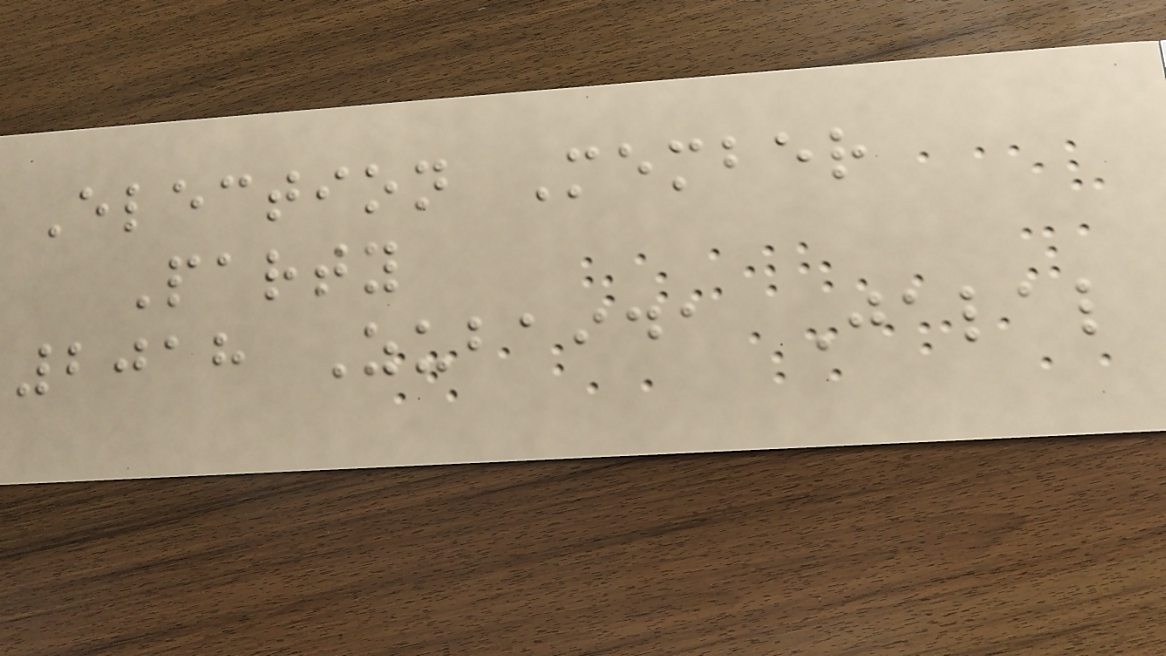Election Member
Party
2018 Zubaida Jalal
